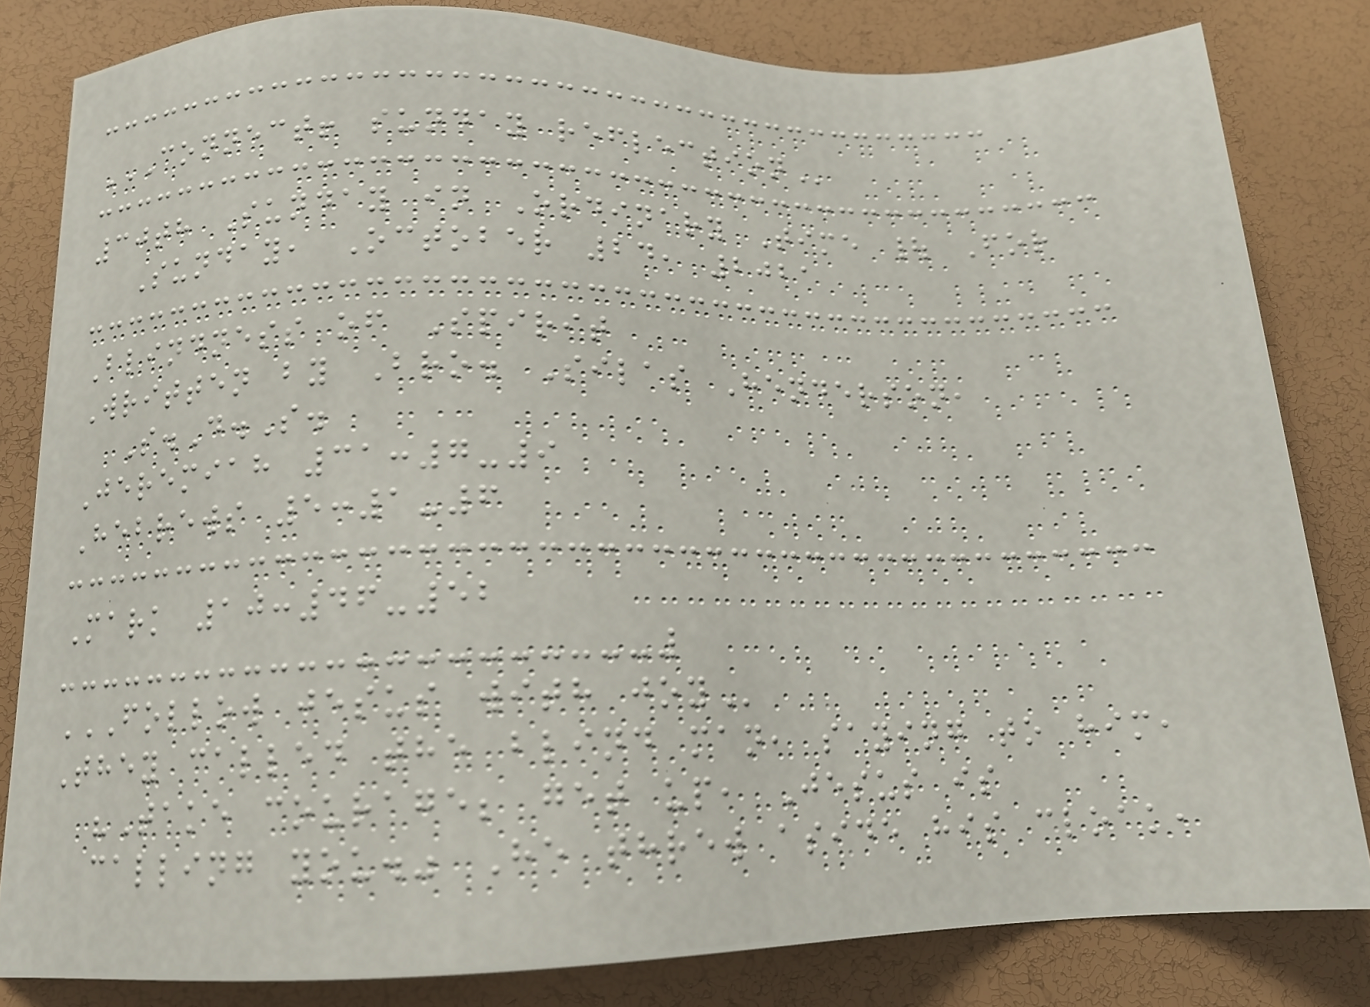CONNECT! SUNDAY REFLECTION
30th Sunday in Ordinary Time | For
Sunday, October 24, 2021
Blindness of Spirit
Written by Bro. Silas Henderson,
S.D.S.
Jeremiah 31:7-9
Hebrews 5:1-6
Mark 10:46-52
FOLLOW JESUS WITH JOY
They called the blind man, saying to him,
"Take courage; get up, Jesus is
calling you." He threw aside his cloak,
